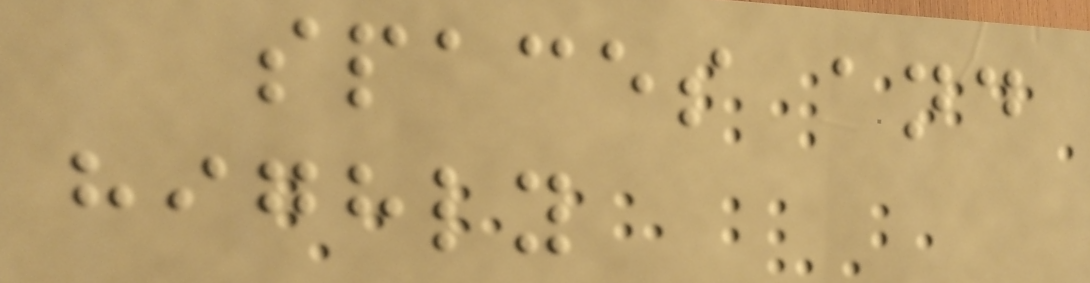spaces and
highly
